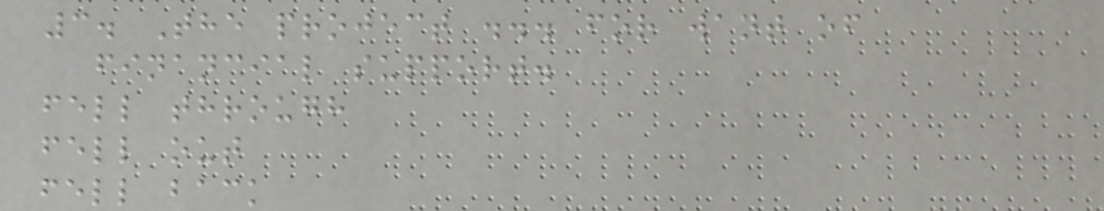3. The project ... for want of
financial support.
fell through
fell out
fell back
